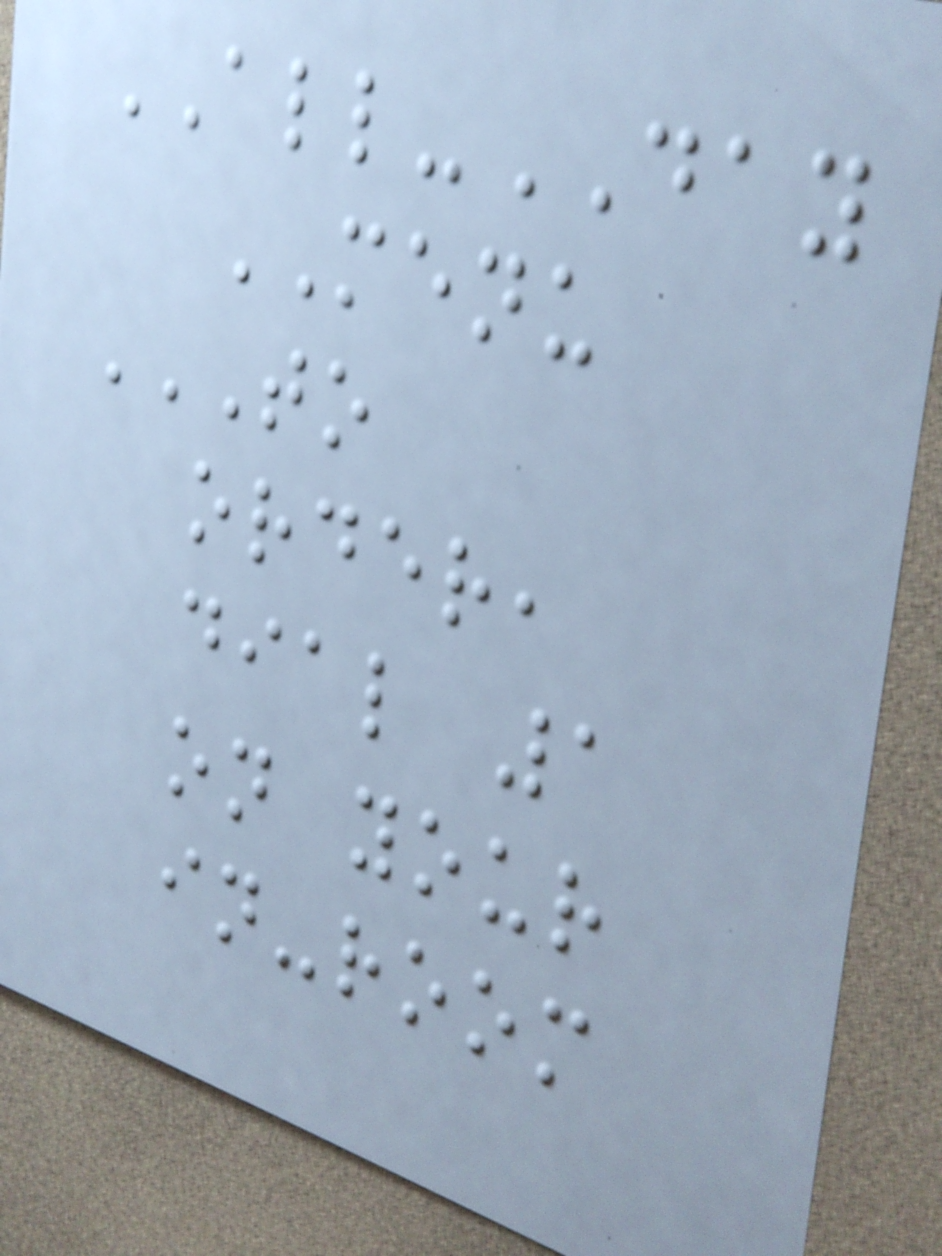ALL-DAY
MENU
TO
ORDER,
DIAL 1
ON YOUR
IN-ROOM
